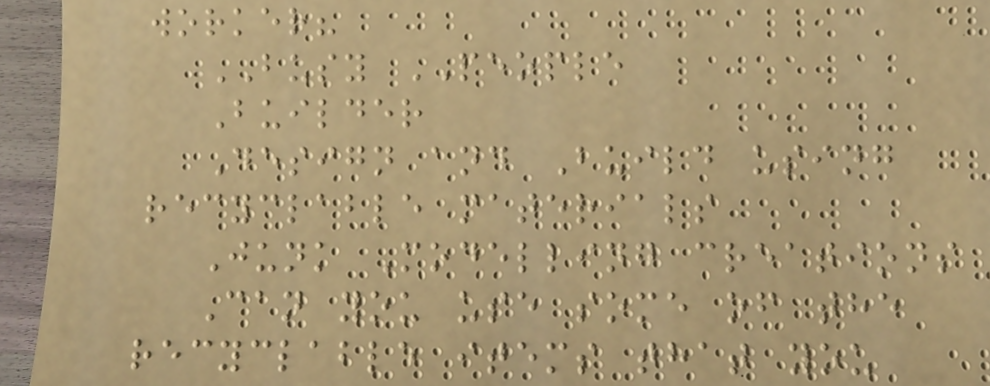worker?
BUSY PEOPLE
Builder
Design and Build using
recyclable materials
Junk Modelling creations
Can you use some of the
recyclable items that you
